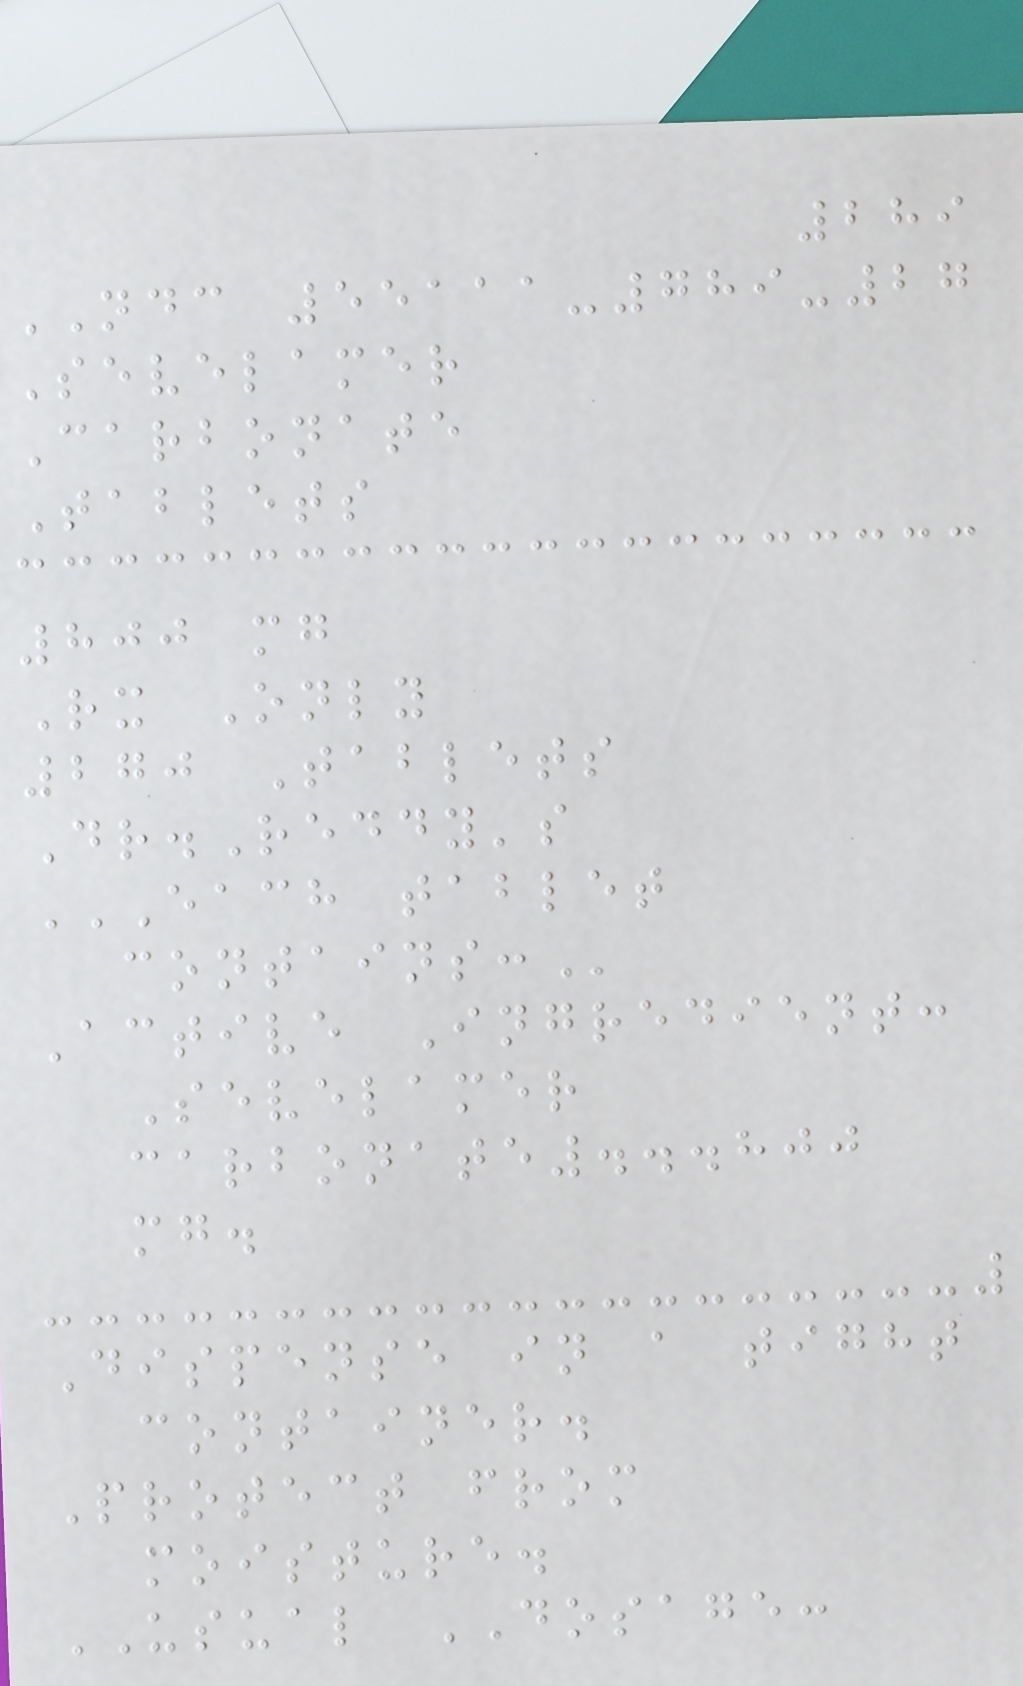289
NDC 55111-789-27
Sevelamer
Carbonate
Tablets
800 mg
Rx Only
270 Tablets
Dr.Reddy's
EACH TABLET
CONTAINS:
Active Ingredient:
Sevelamer
carbonate...800
mg.
Dispense in a tight
container.
Protect from
moisture.
USUAL DOSAGE:
